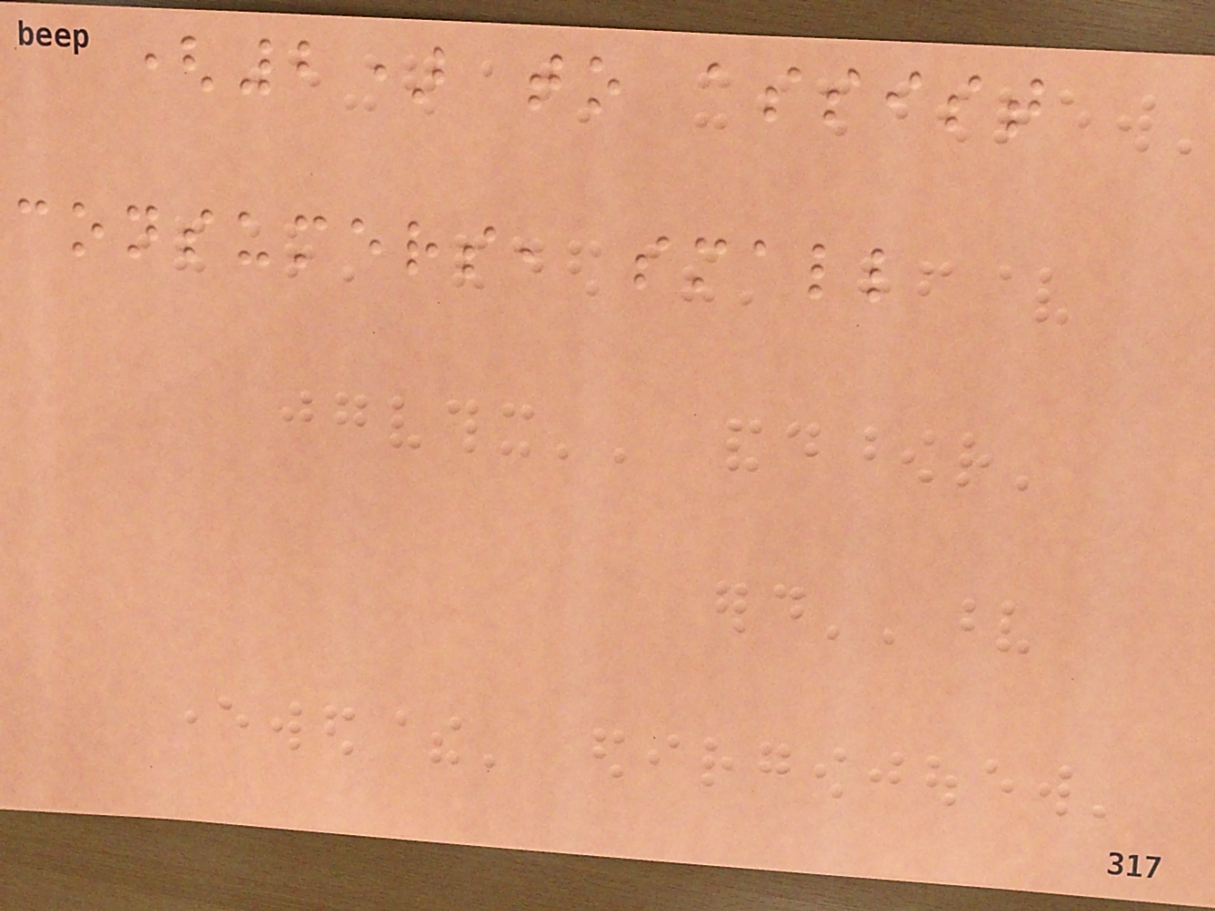(2) to assist
consumers, small
